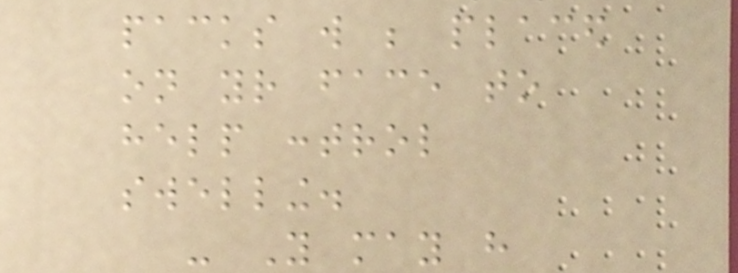packs will be placed
on your face to
help control
swelling.
- You may have
